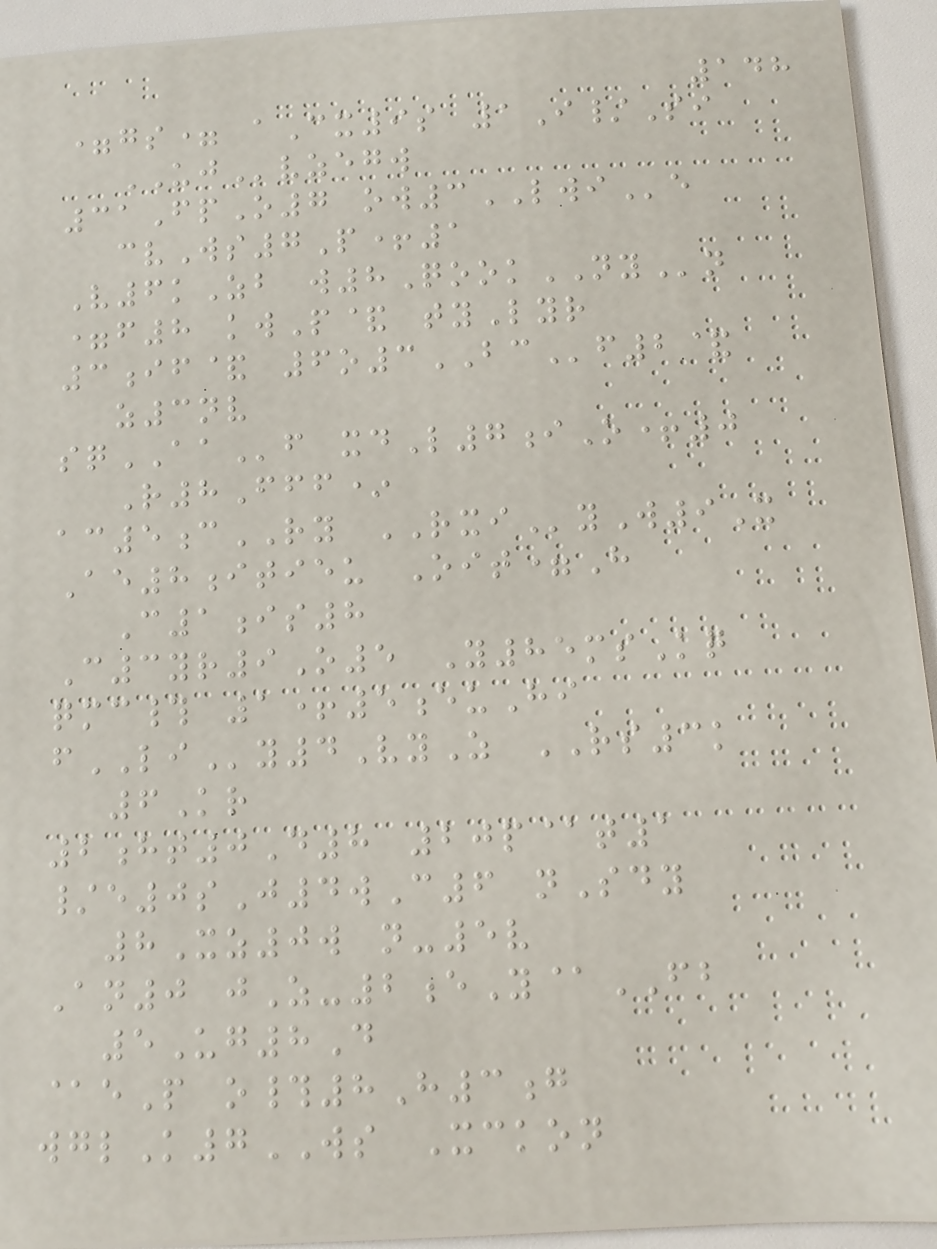148
=gs= aCx9s 1I/Si
UJvzegw
31FpO7 ow3LWIe
cvWs7P+1
V6kZb w8QookNYn
=f8 kwP& tyLyr
3if& 6o3BCf2&
z3nv
sqAAf xdL7iO+0
R8Fff*
ac5cRY RXIyW9X
Ae8itieu Oit=H
C1is8
C3yr9O5 Y85msKq
qmc# 1+5euHi
fLIy4VyZ RS3k
6Kr
2ht0D8 20p@t1
/e0sJ4wC6 nSdy
8Xz0w n-5v
An0 jZ-2eY@FB
5Ug8D
@eP o#8H3g
wglK7WS Xckon
